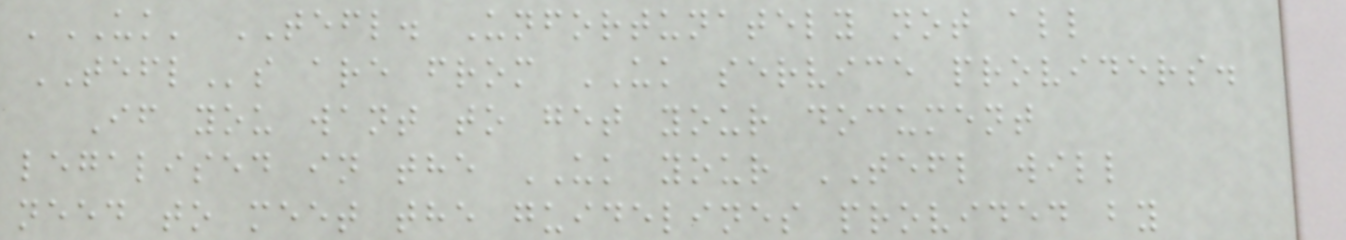'UK' TEFL. Unfortunately not all
TEFLs are from UK service providers.
If you want to get your document
legalised in the UK your TEFL will
need to meet the guidelines provided by
